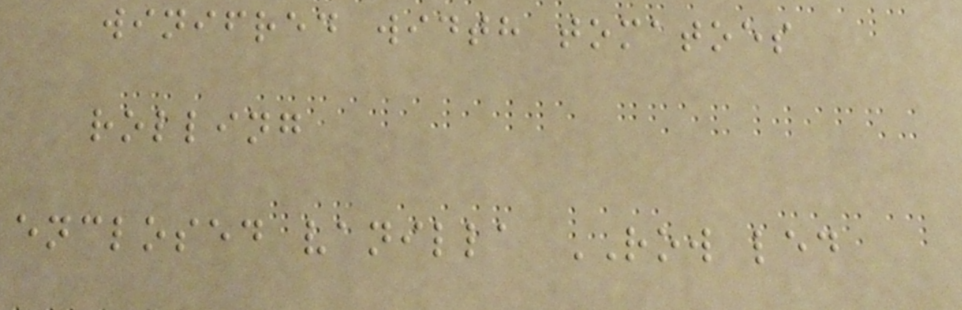winifred width tomatoes
rolling
enclosed vanilla ROW led
